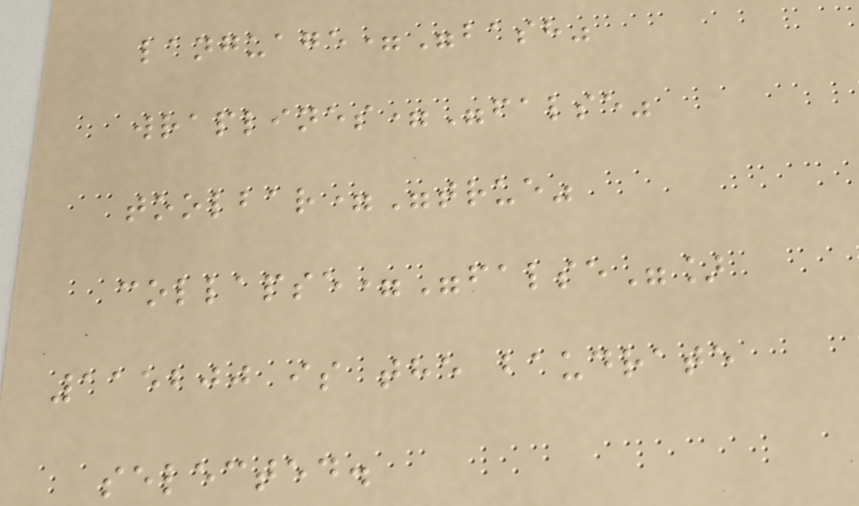language="bash"
wraplines="false"
toolbar="true"
collapse="false"]
115200 is the baudrate
selected.
